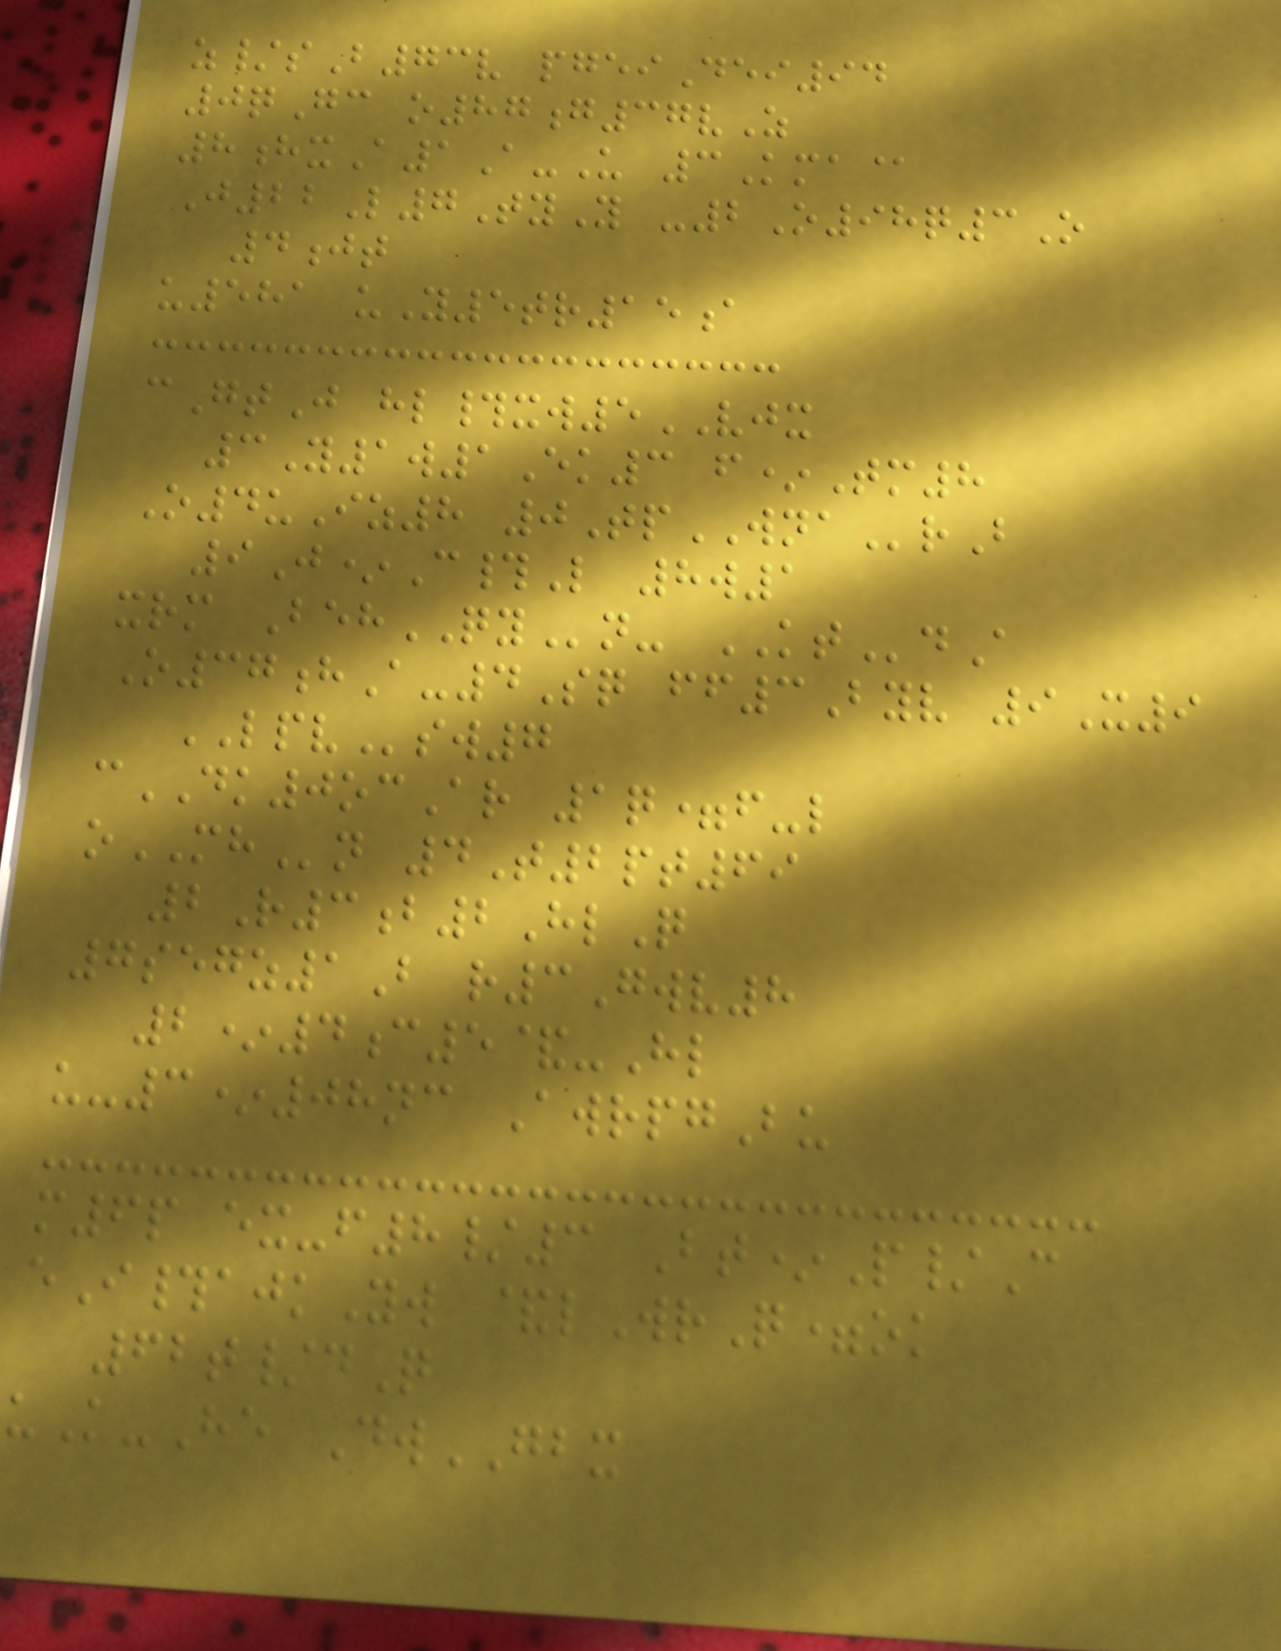z/sB73v pgeiDei94
0qGc o87g37vZ
8hxA1A-U 3Kma@
J22L7TyY -2O98q3O
4jt
u581 uY5tr15a
cGtJ hl#xw5VJX
3Y1w1Ek3 f*Tm8
O4uIz8 0TpWNArB
9J*C#L 8w1
xrm BehQYn- KTdA
O37hA-4Sq ff3Byv 9X9
LPVsw7
cDK0ocAr 1q=f-l
oMHn 4T2pt69
2R3b2HlQ
7segz1B r3Gwv8
2*4c5&-Hl
u-3*08nc AwrpgBu
m6p ex-f8/3 Bt*P/C
eI#ajkYw &lWrQ=ok
62t/dQ
uK-He DwGBX
